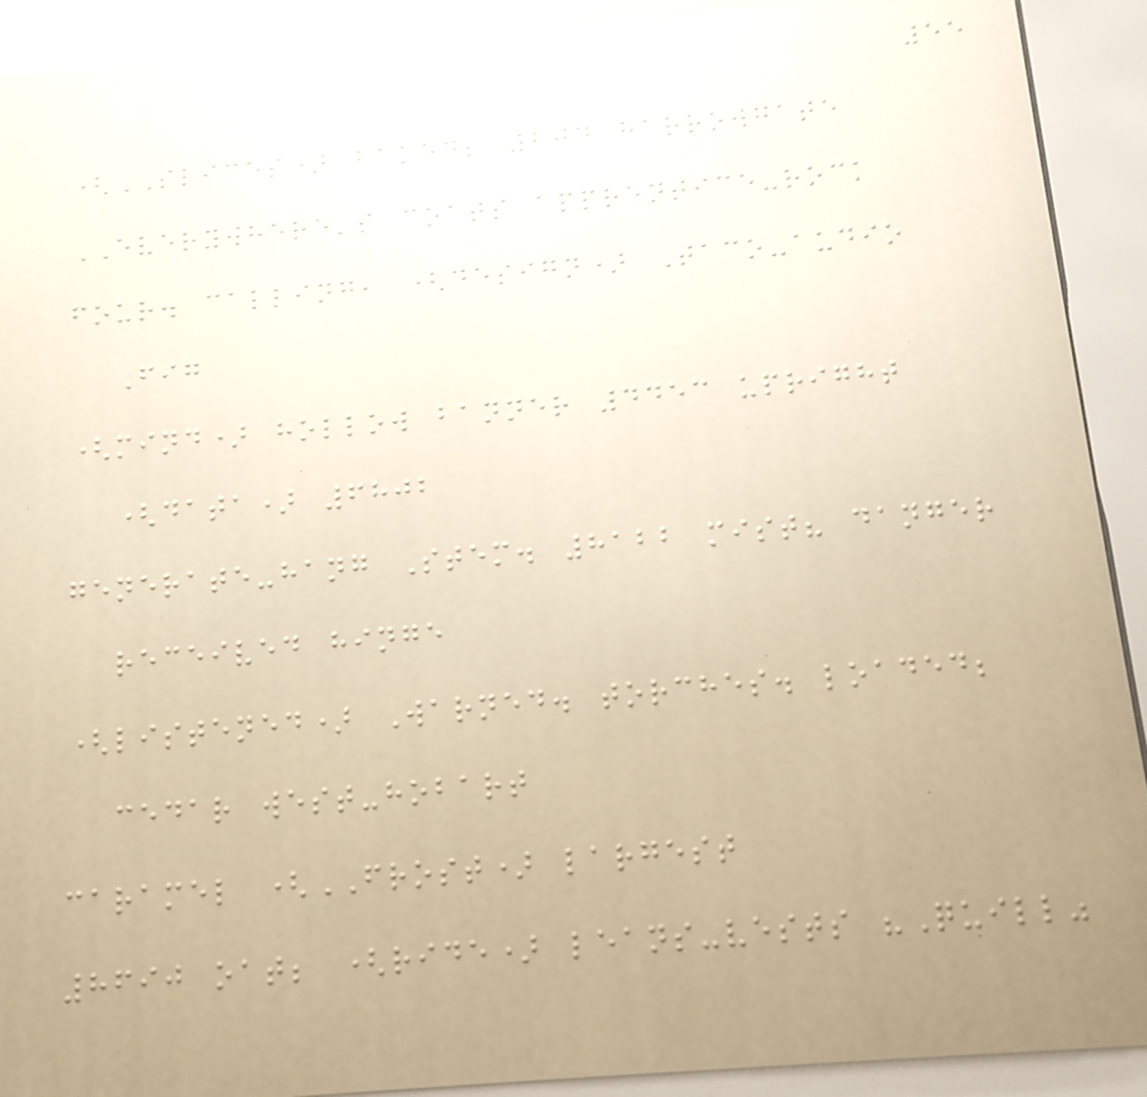55
(SLICES) baked; 204 harrowgate
EVERYWHERE's coats apprentice-rock
four. calling, (design) Taco-audio
Fig
(mind) hollow banner 4453 upright
(data) 6802
generate-hang Stem. 8122 mist? danger
received hinge
(listened) Warned. torches. loaded;
cedar west-hobart
caramel (FROST) largest
8690 oat; (ride) leans-vests "Quill"
